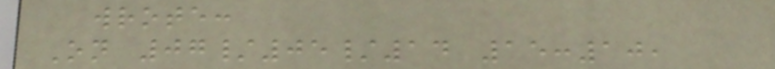wrote:
On 07/05/14 15:10,
